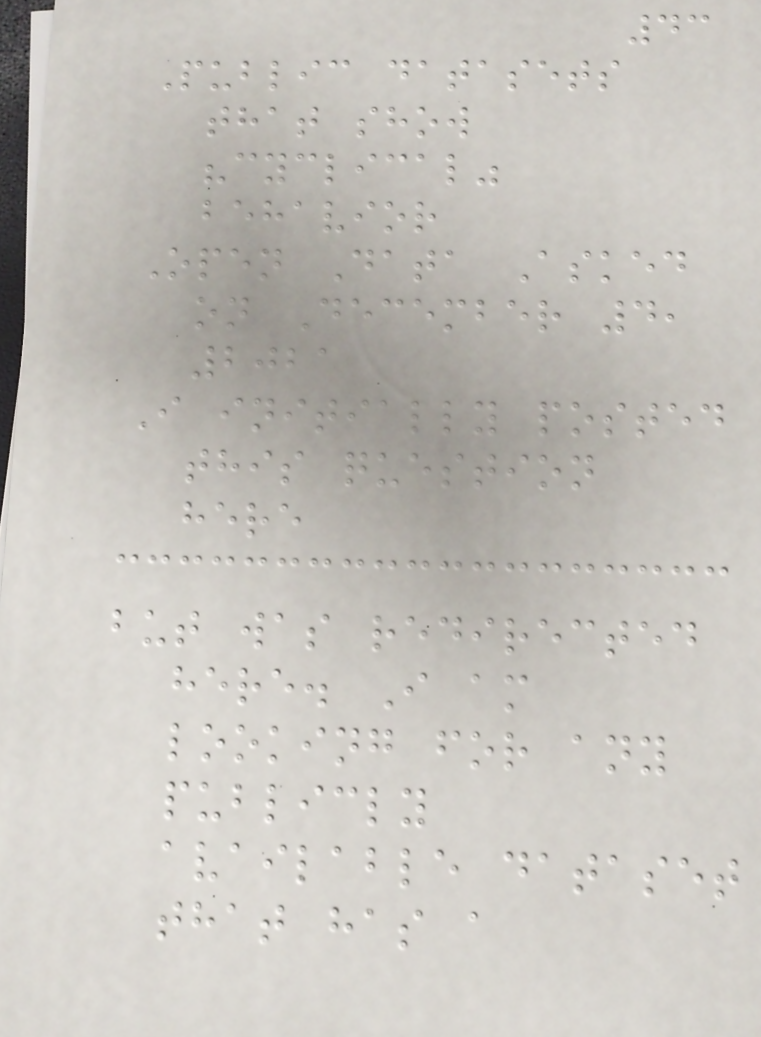43
Public datasets
that show
"cyclical"
behavior
Open Data Asked
on December 4,
2021
I initially posted
this question
here
but was redirected
here. I am
looking for any
publicly
available dataset
that has a
